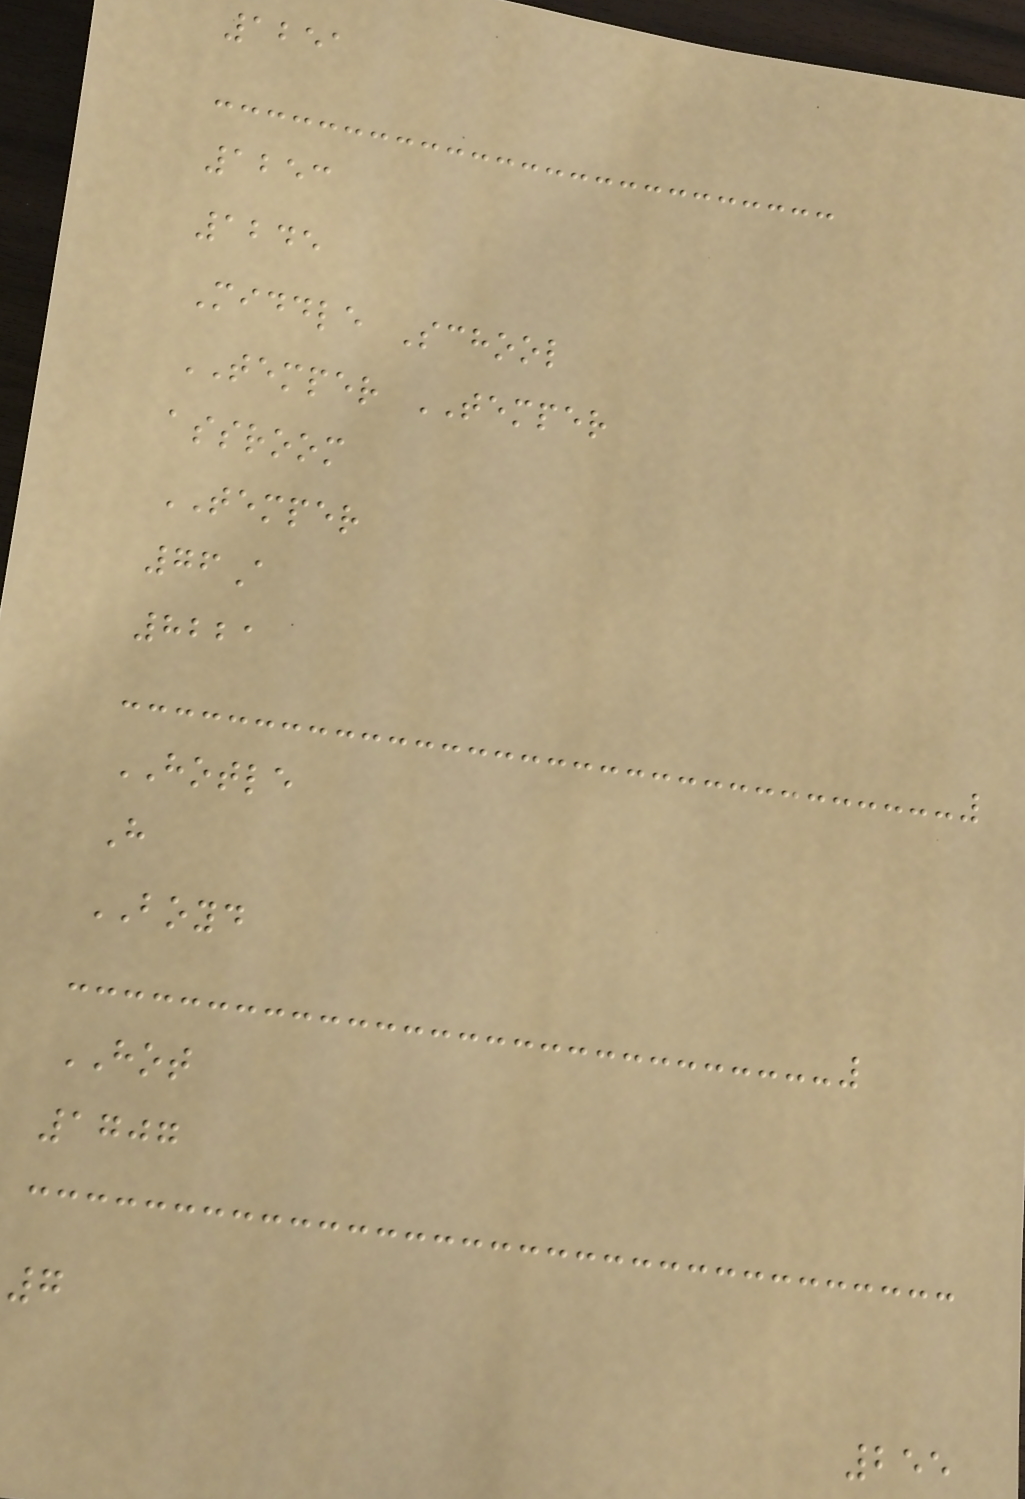1251
1253
1245
Middle School
TEMPER TEMPER
assroom
TEMPER
76A
8221
HOTLE
H
BOYD
HOT
1707
7
255
